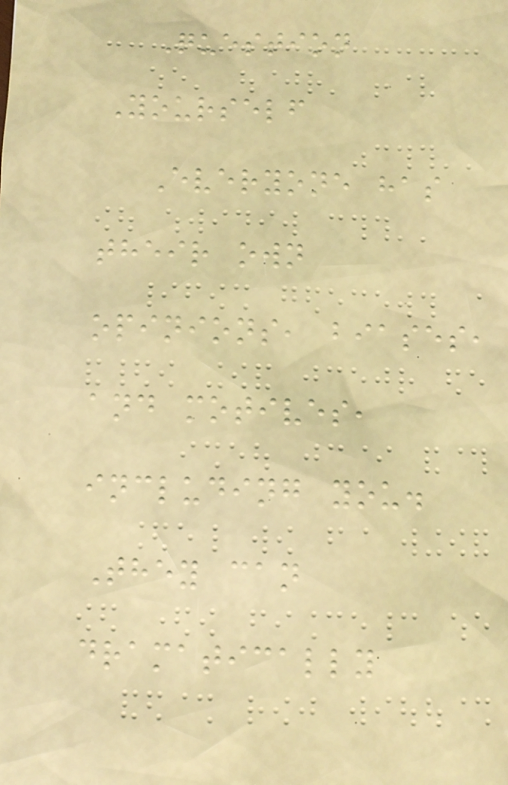Question
Yourself
Everyone has
their own
opinions, biases,
and motives,
including you.
They can
dramatically
